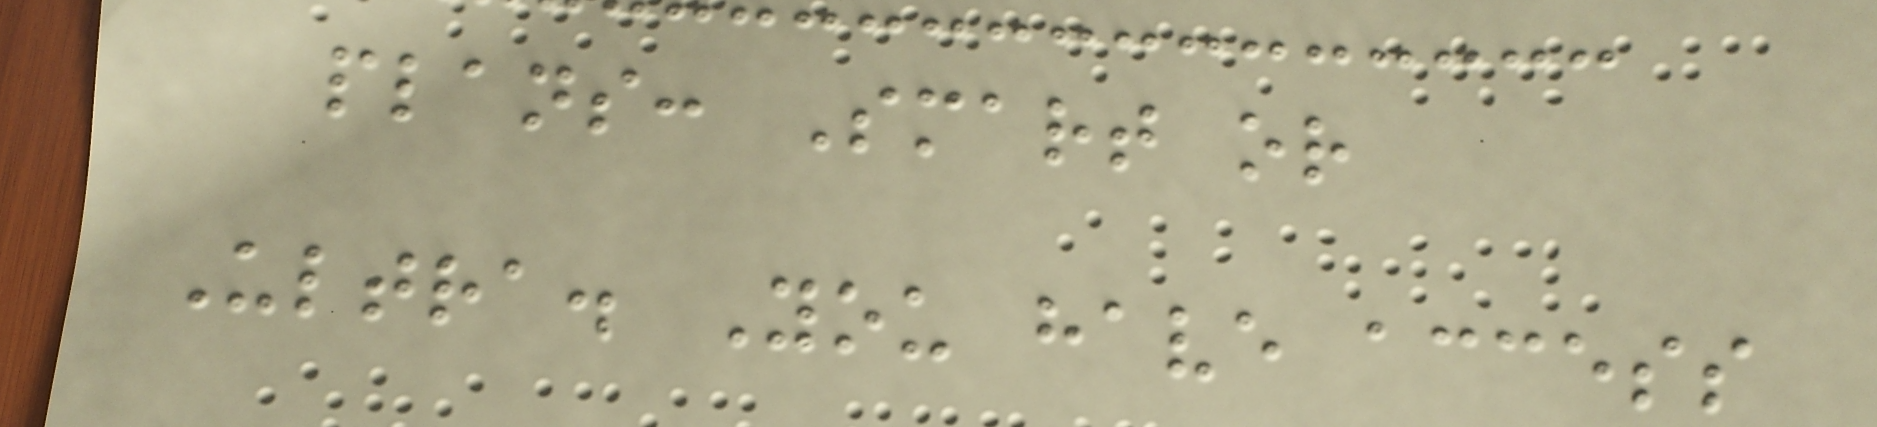plans: Smart or
Ultra. You have access
